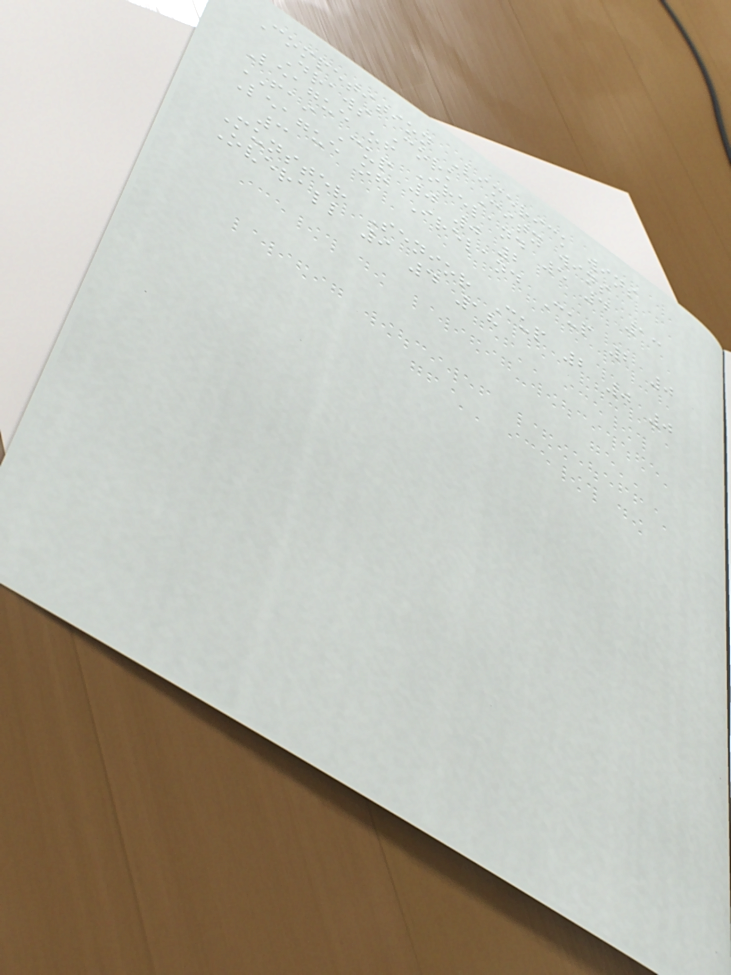Competition Limerick wins
Draws Cork City wins
League of Ireland 5 4 13
FAI Cup 0 0 2
League of Ireland Cup 2 0
3
Munster Senior Cup 2 0 0
Overall 9 4 18
